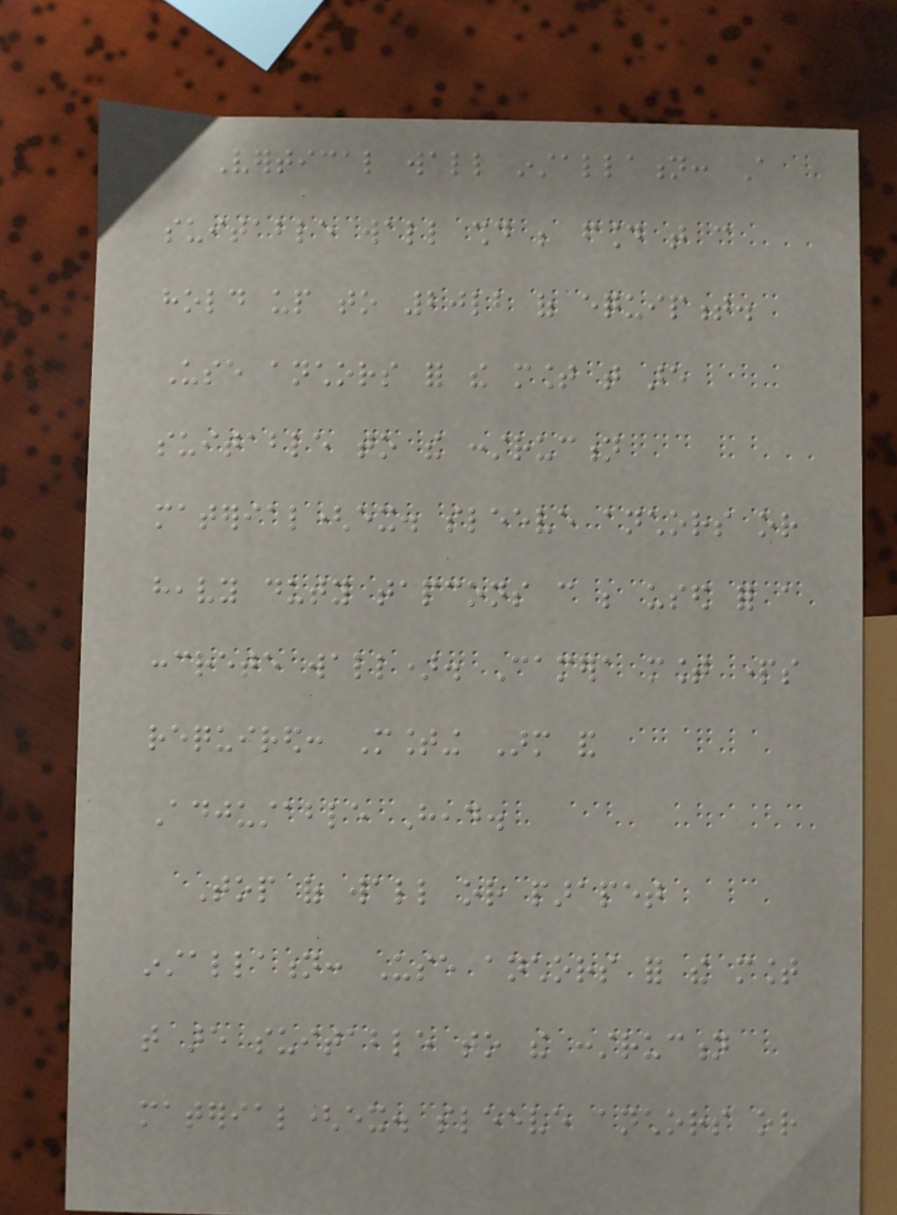Vertical wall installation: A
suitable wall should be found that can
hold up to 20lb of equipment.
Use anchors for the mount that are
suitable to the construction
material(ex. sleeve anchors or
heavy duty tapcons can be used for a
concrete wall). Camera mount parts
required: Mounting Arm and
Adjustable Head.
Top of wall or parapet
installation: Use anchors for the mount
that are suitable to the construction
material(ex. sleeve anchors or
